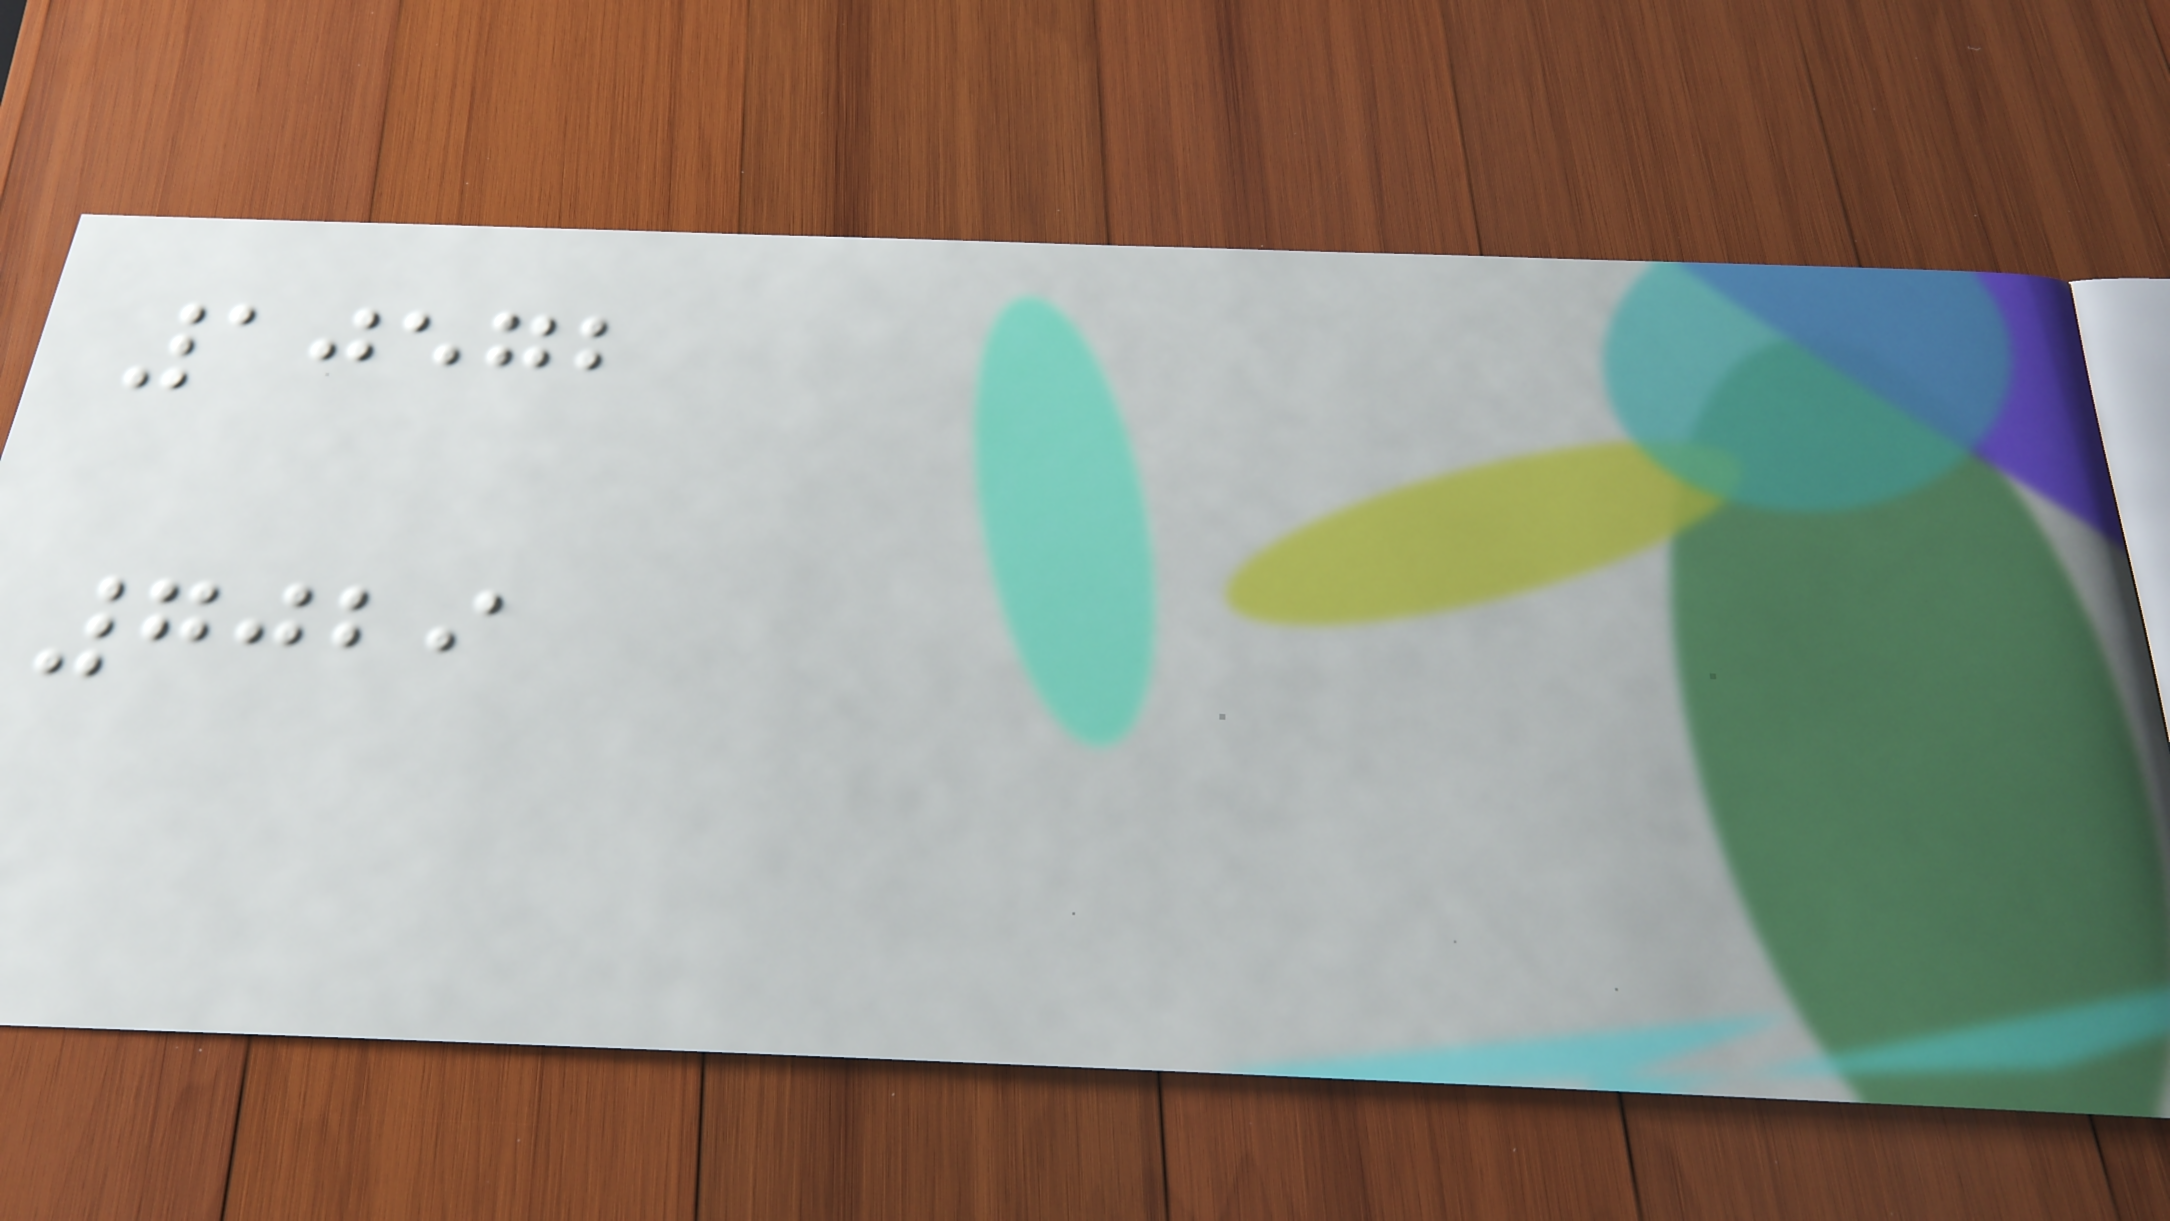10572
7029
